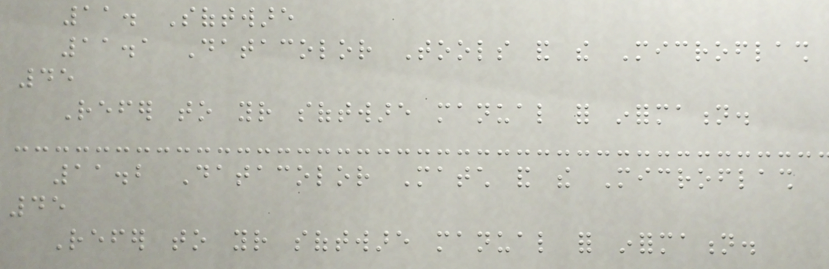11. Software
11.1 Datacolor Tools and the Microflash
45
Refer to your software manual for information.
11.2 Datacolor Match and the Microflash
45
Refer to your software manual for information.
